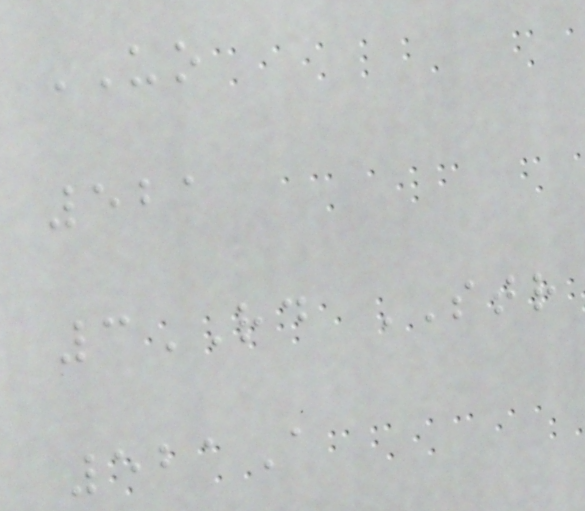UO
521
3RD STR
521A
